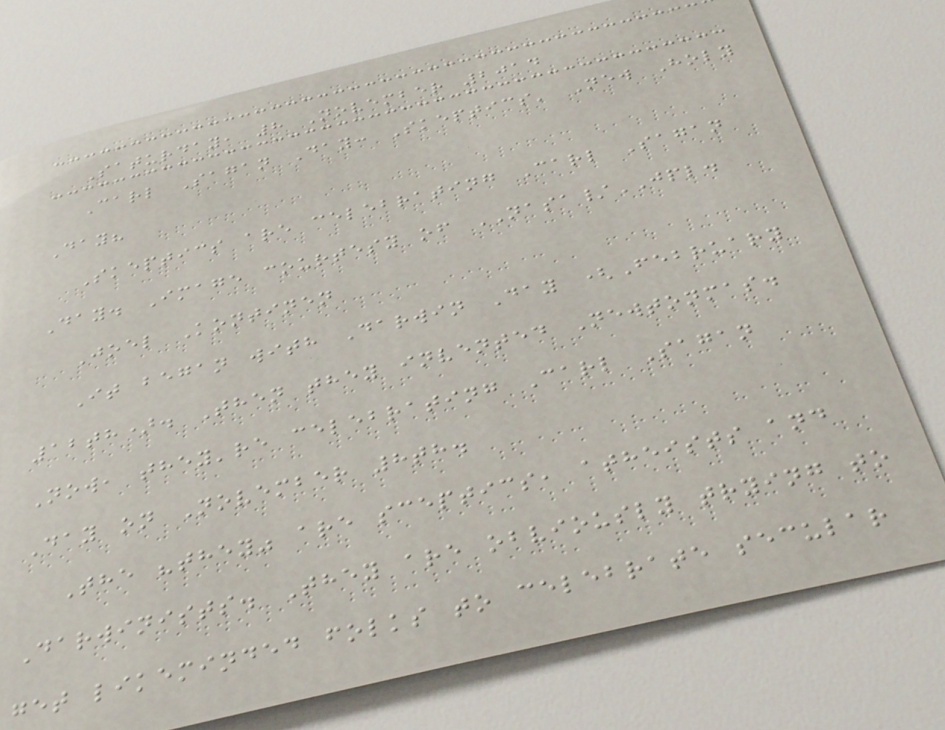Saturday, 8 November 2014
Carl Sagan Day: Skeptics' New Holy
Day?
Skeptics are celebrating Carl Sagan
Day. Image courtesy of NASA/JPL.
Joel Kontinen
It began with Darwin Day (February
12th). Then they invented Newtonmas.
Now, they're celebrating Carl Sagan
Day on November 8th.
The "they" are sceptics, atheists and
Darwinists. They are obviously trying to
get likeminded folks to celebrate secular
